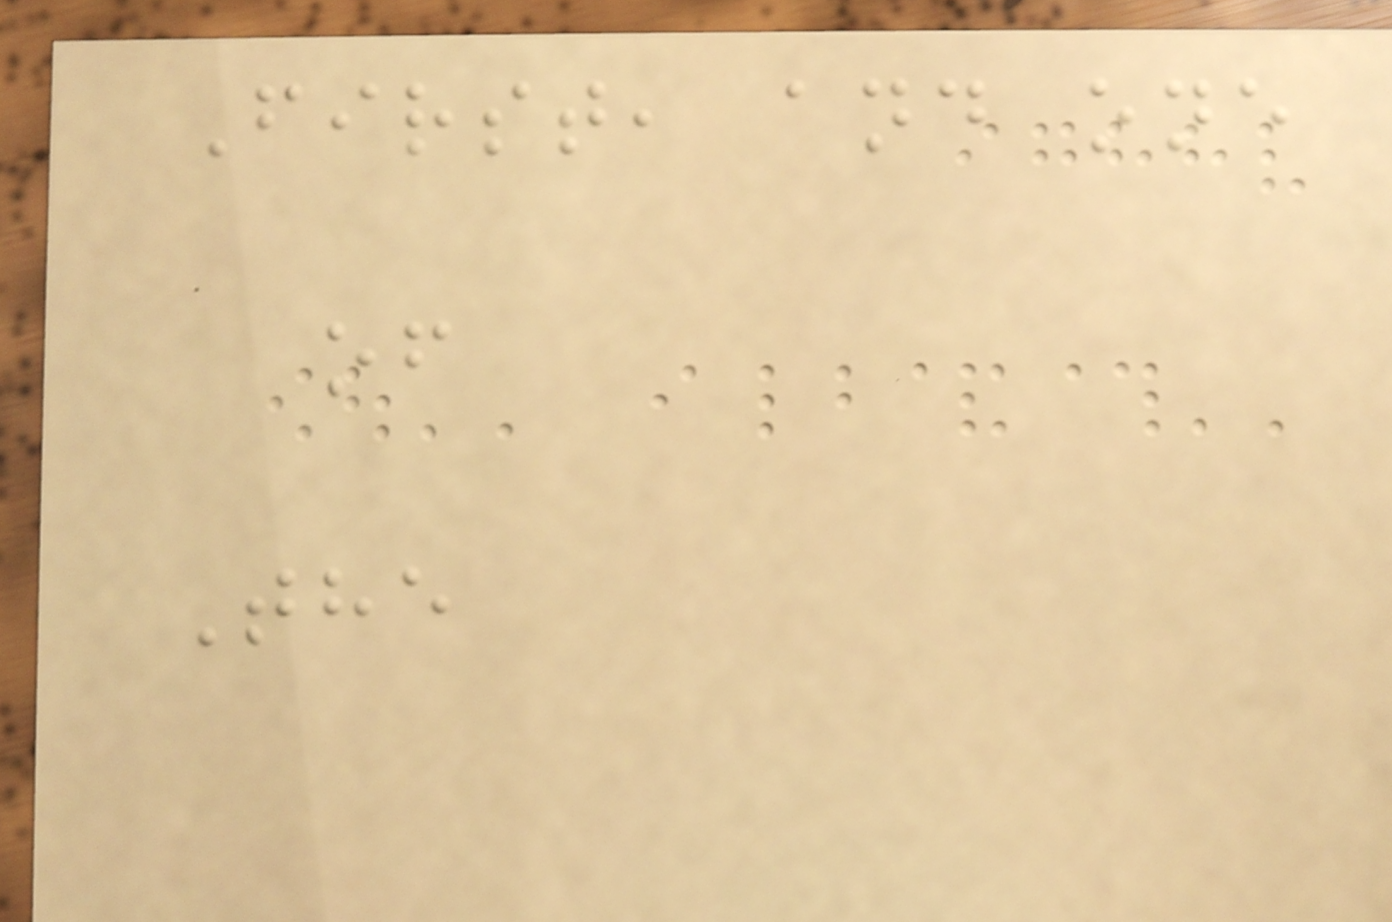First, and one
of
The
